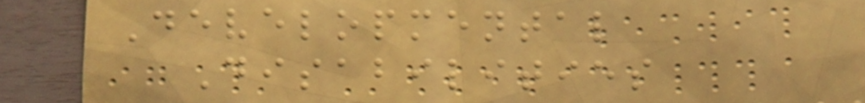Developmental
Disabilities
